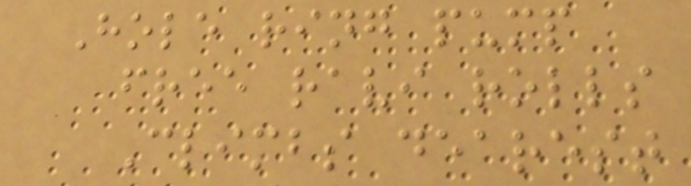Hole ring pump
free ravi rolls
Climbs dearest
